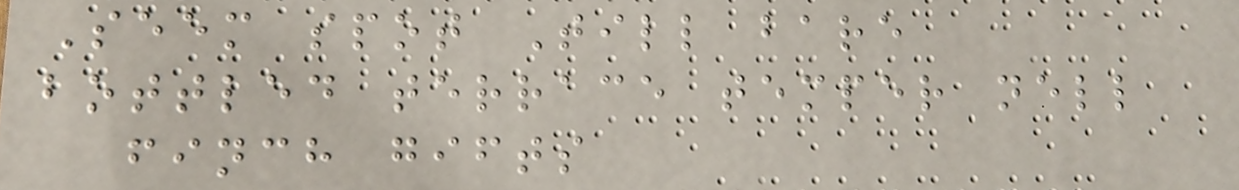Seem spot Till bare
bottled terrace temper nell
finch gifts
